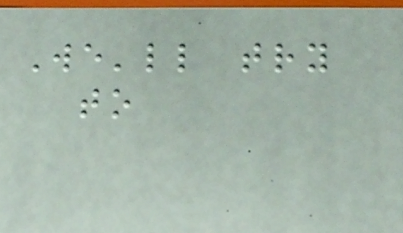We'll try
to
